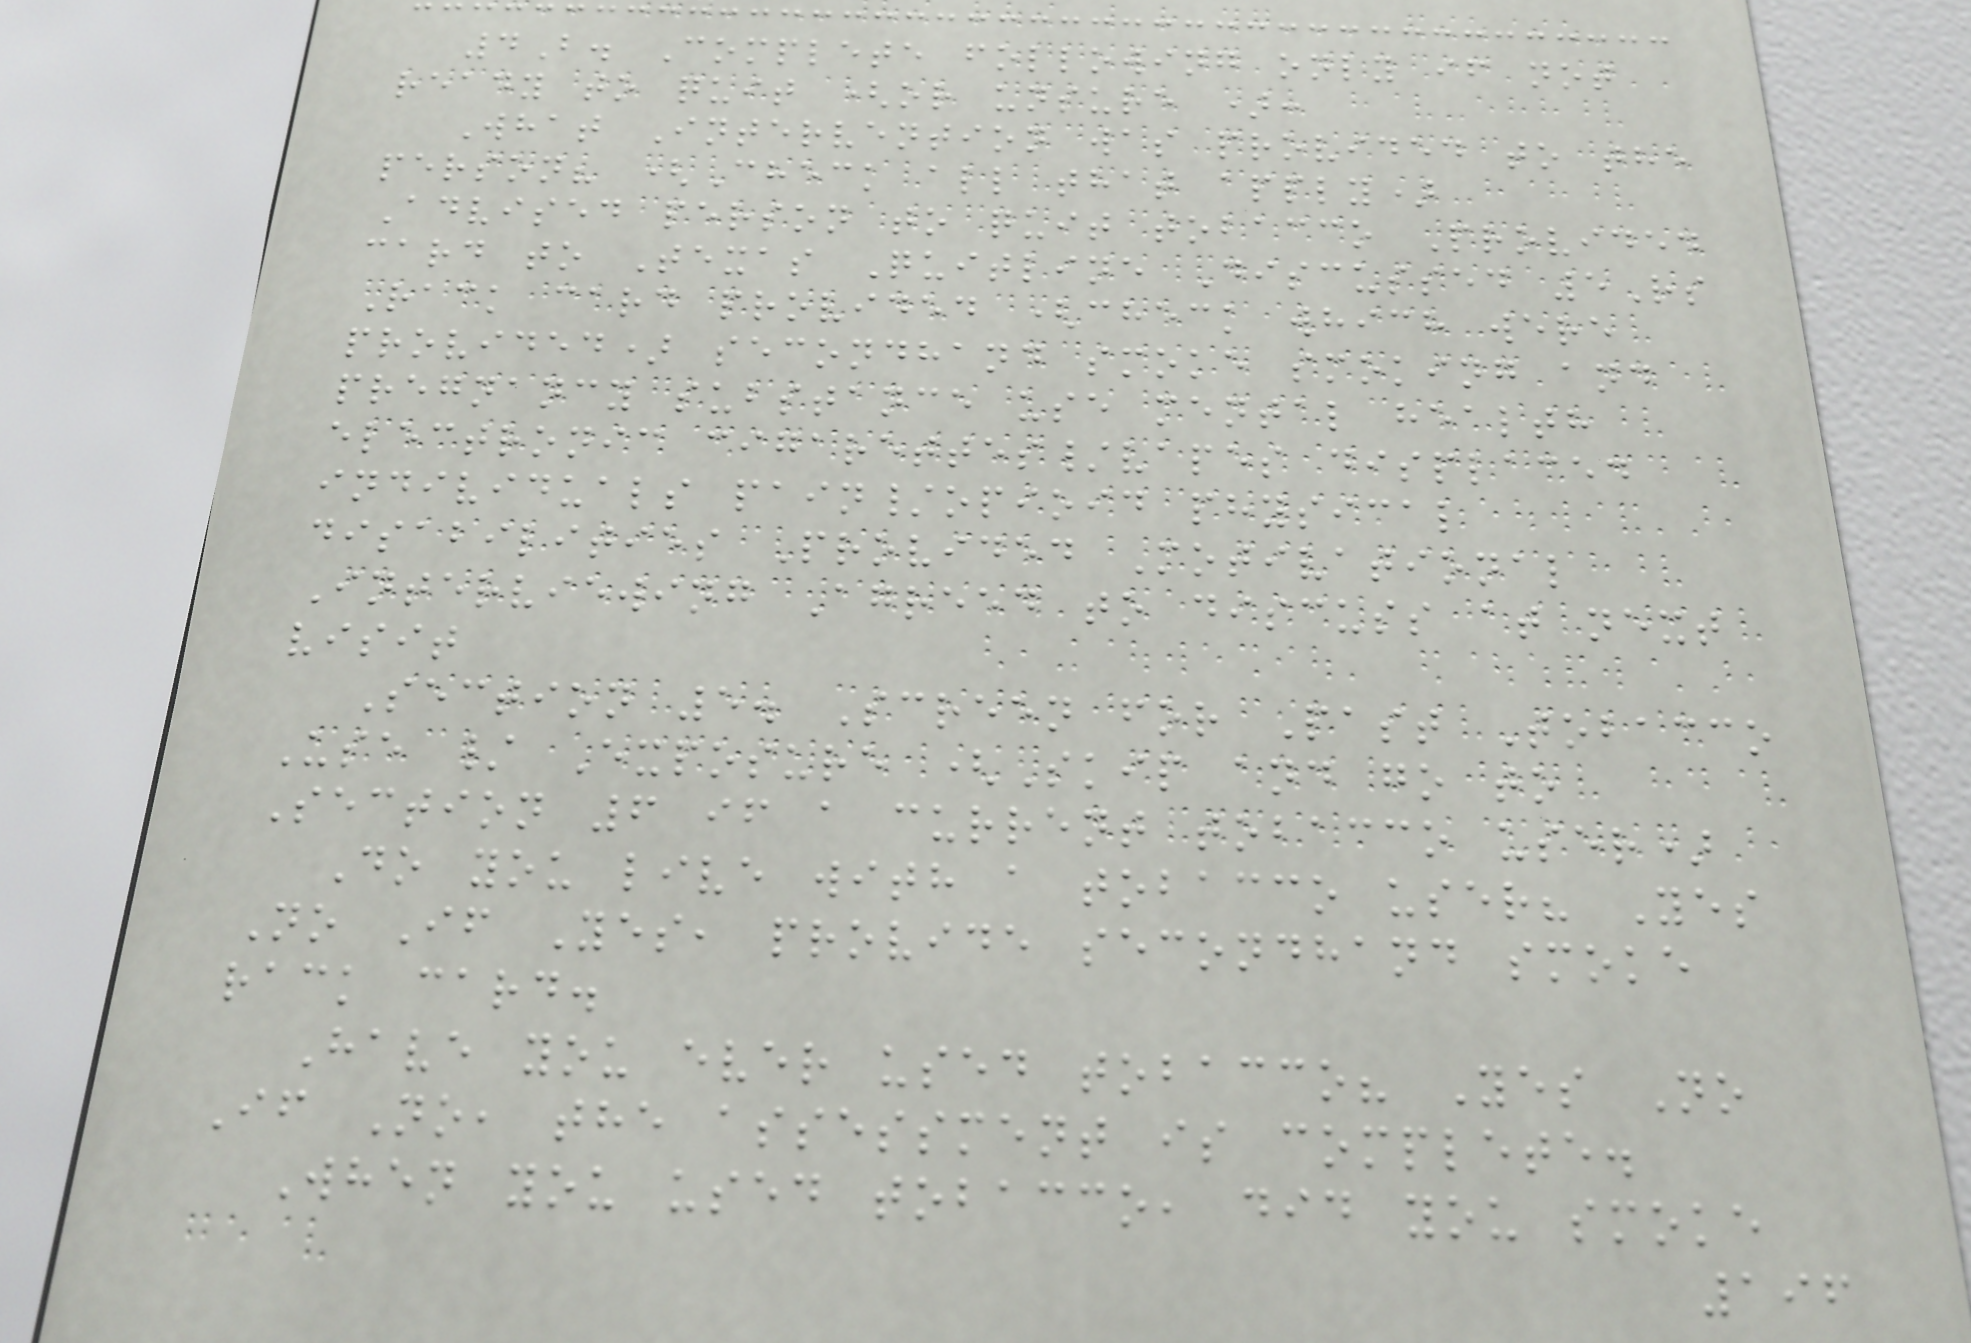4B. Complete following only if not
ready to quit (or unsure ):
What Intervention was provided to the
person? (Check all that apply)
Advised person to quit tobacco Provided
card to Texas Quitline Discussed 5Rs
Rack card provided (check which were
provided) secondhand smoke smoking and
pregnancy substance use mental health
electronic cigarettes/vapes displaced
individuals pain/opioid physical
disabilities Provided Motivational
Interviewing Agreed to discuss at next
visit
Section 5. Screen for Past Tobacco
Use / Exposure (Skip and go to
Section 6 if a current tobacco user)
Do you live with a tobacco user? Yes
No If Yes, provide secondhand smoke
rack card.
Have you ever used tobacco? Yes No
If No, the assessment is complete.
When you used tobacco, did you smoke
196
